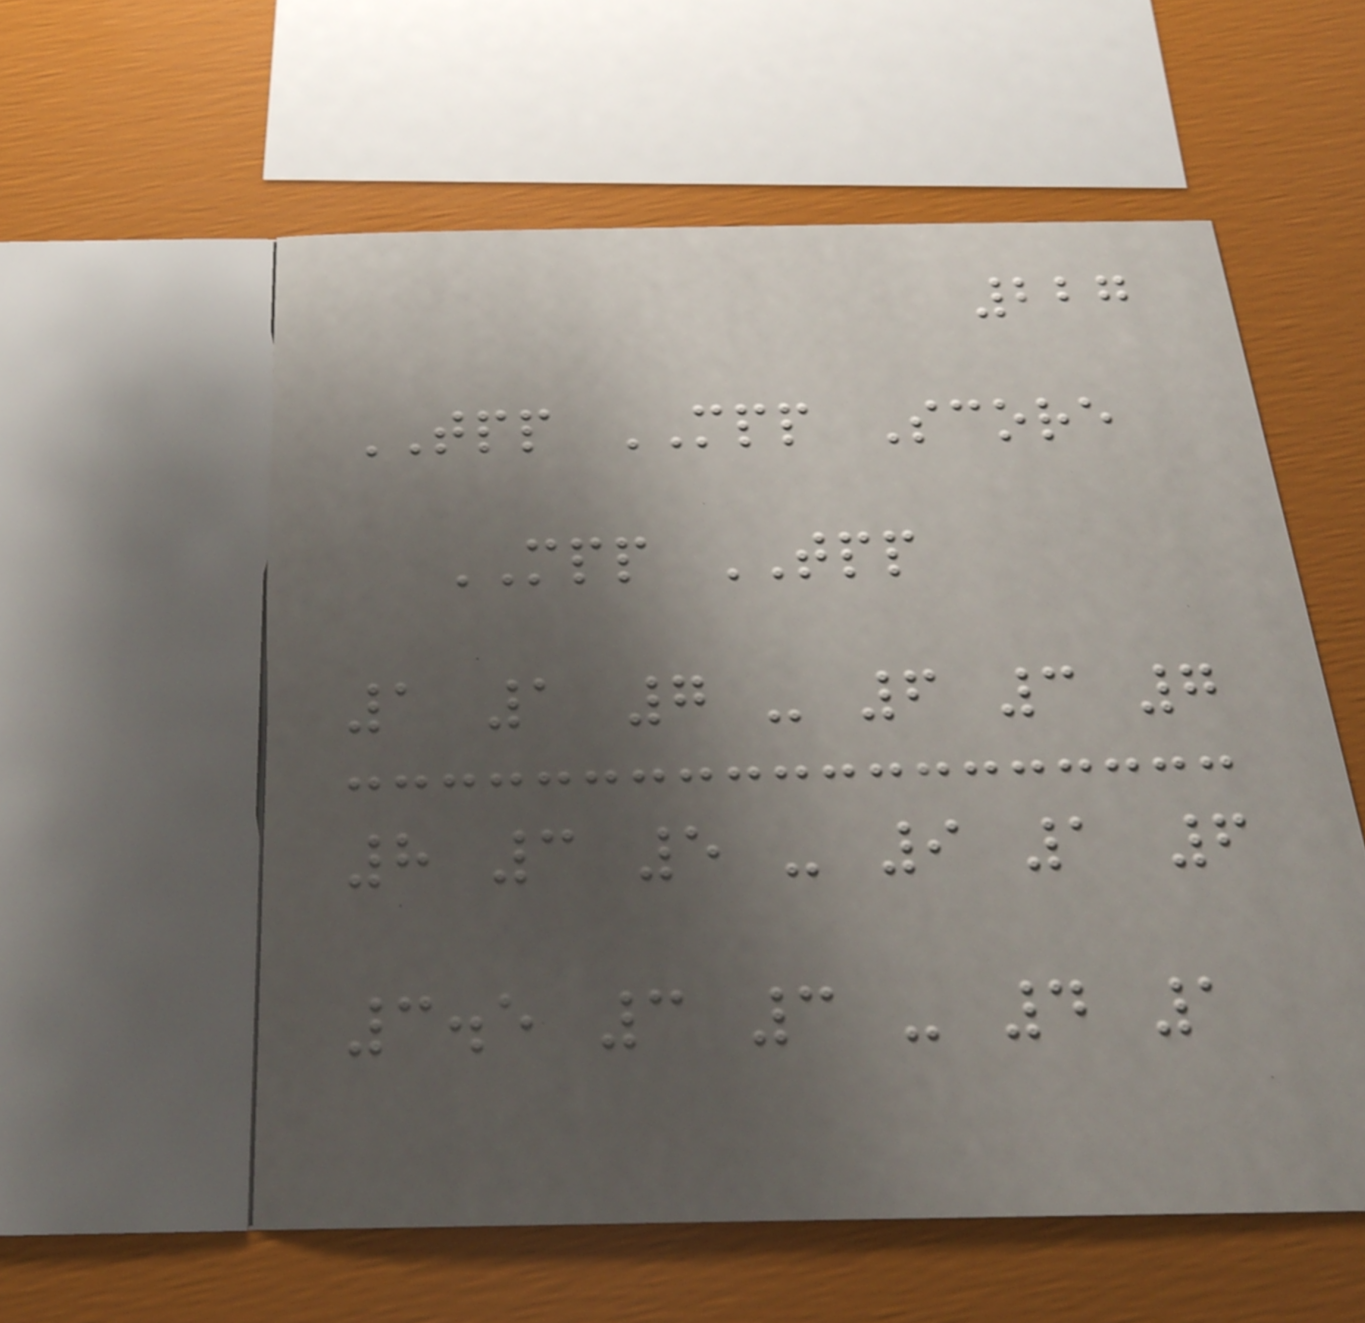227
TPP MPP Score
MPP TPP
1 1 7 - 6 3 7
8 3 5 - 9 1 6
3.5 3 3 - 4 1
